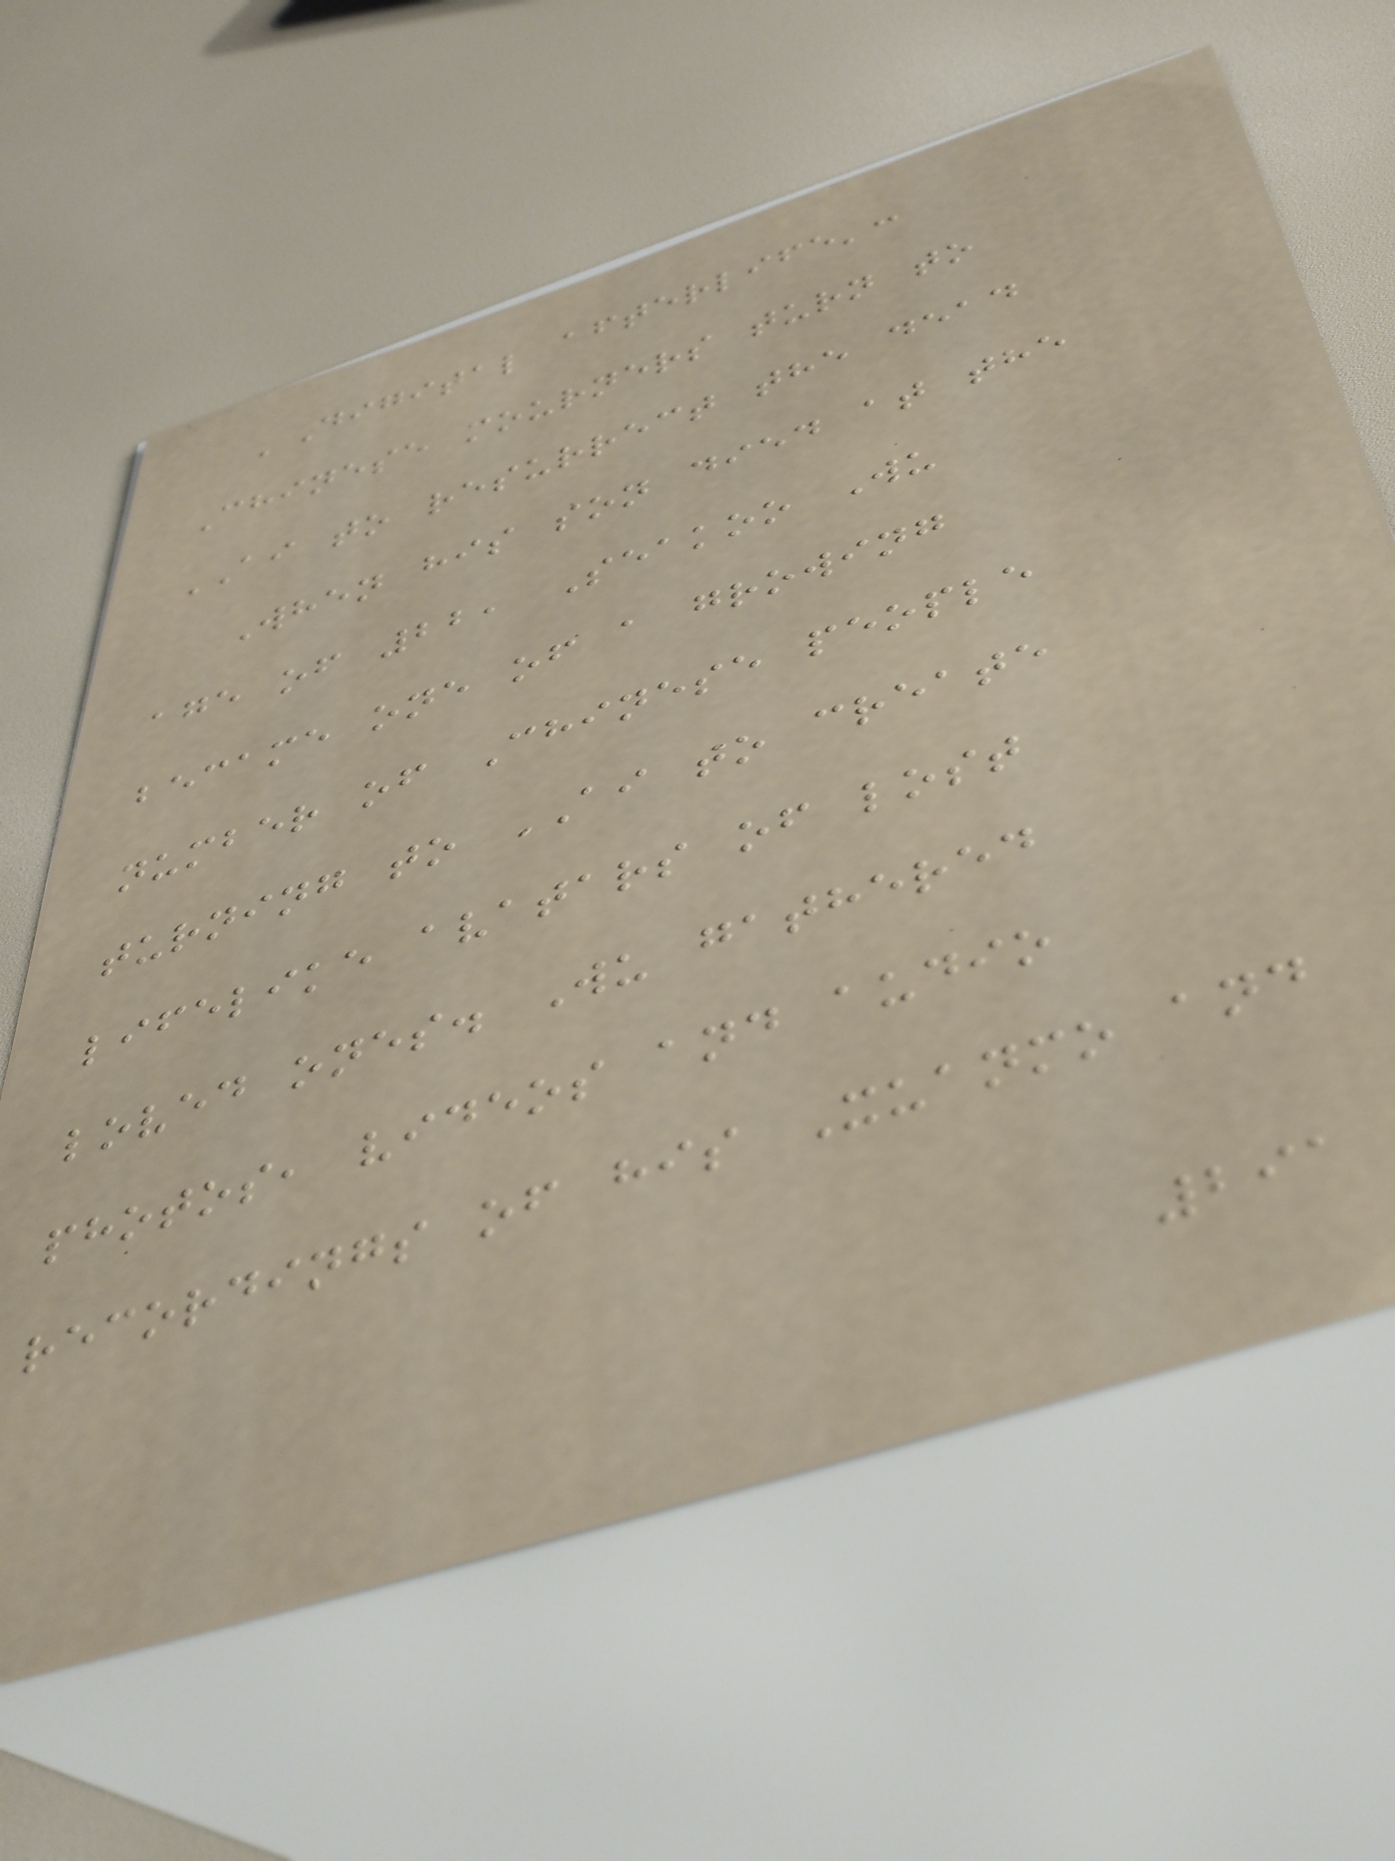'Digital afterlife':
Chinese mourners turn to
AI to resurrect the dead
When his son died at the
age of 22, Seakoo Wu
became one of a growing
number of Chinese people
turning to AI to create
lifelike avatars of lost
loved ones. Wu gathered
photos, videos and audio
recordings of his Xuanmo and
291
